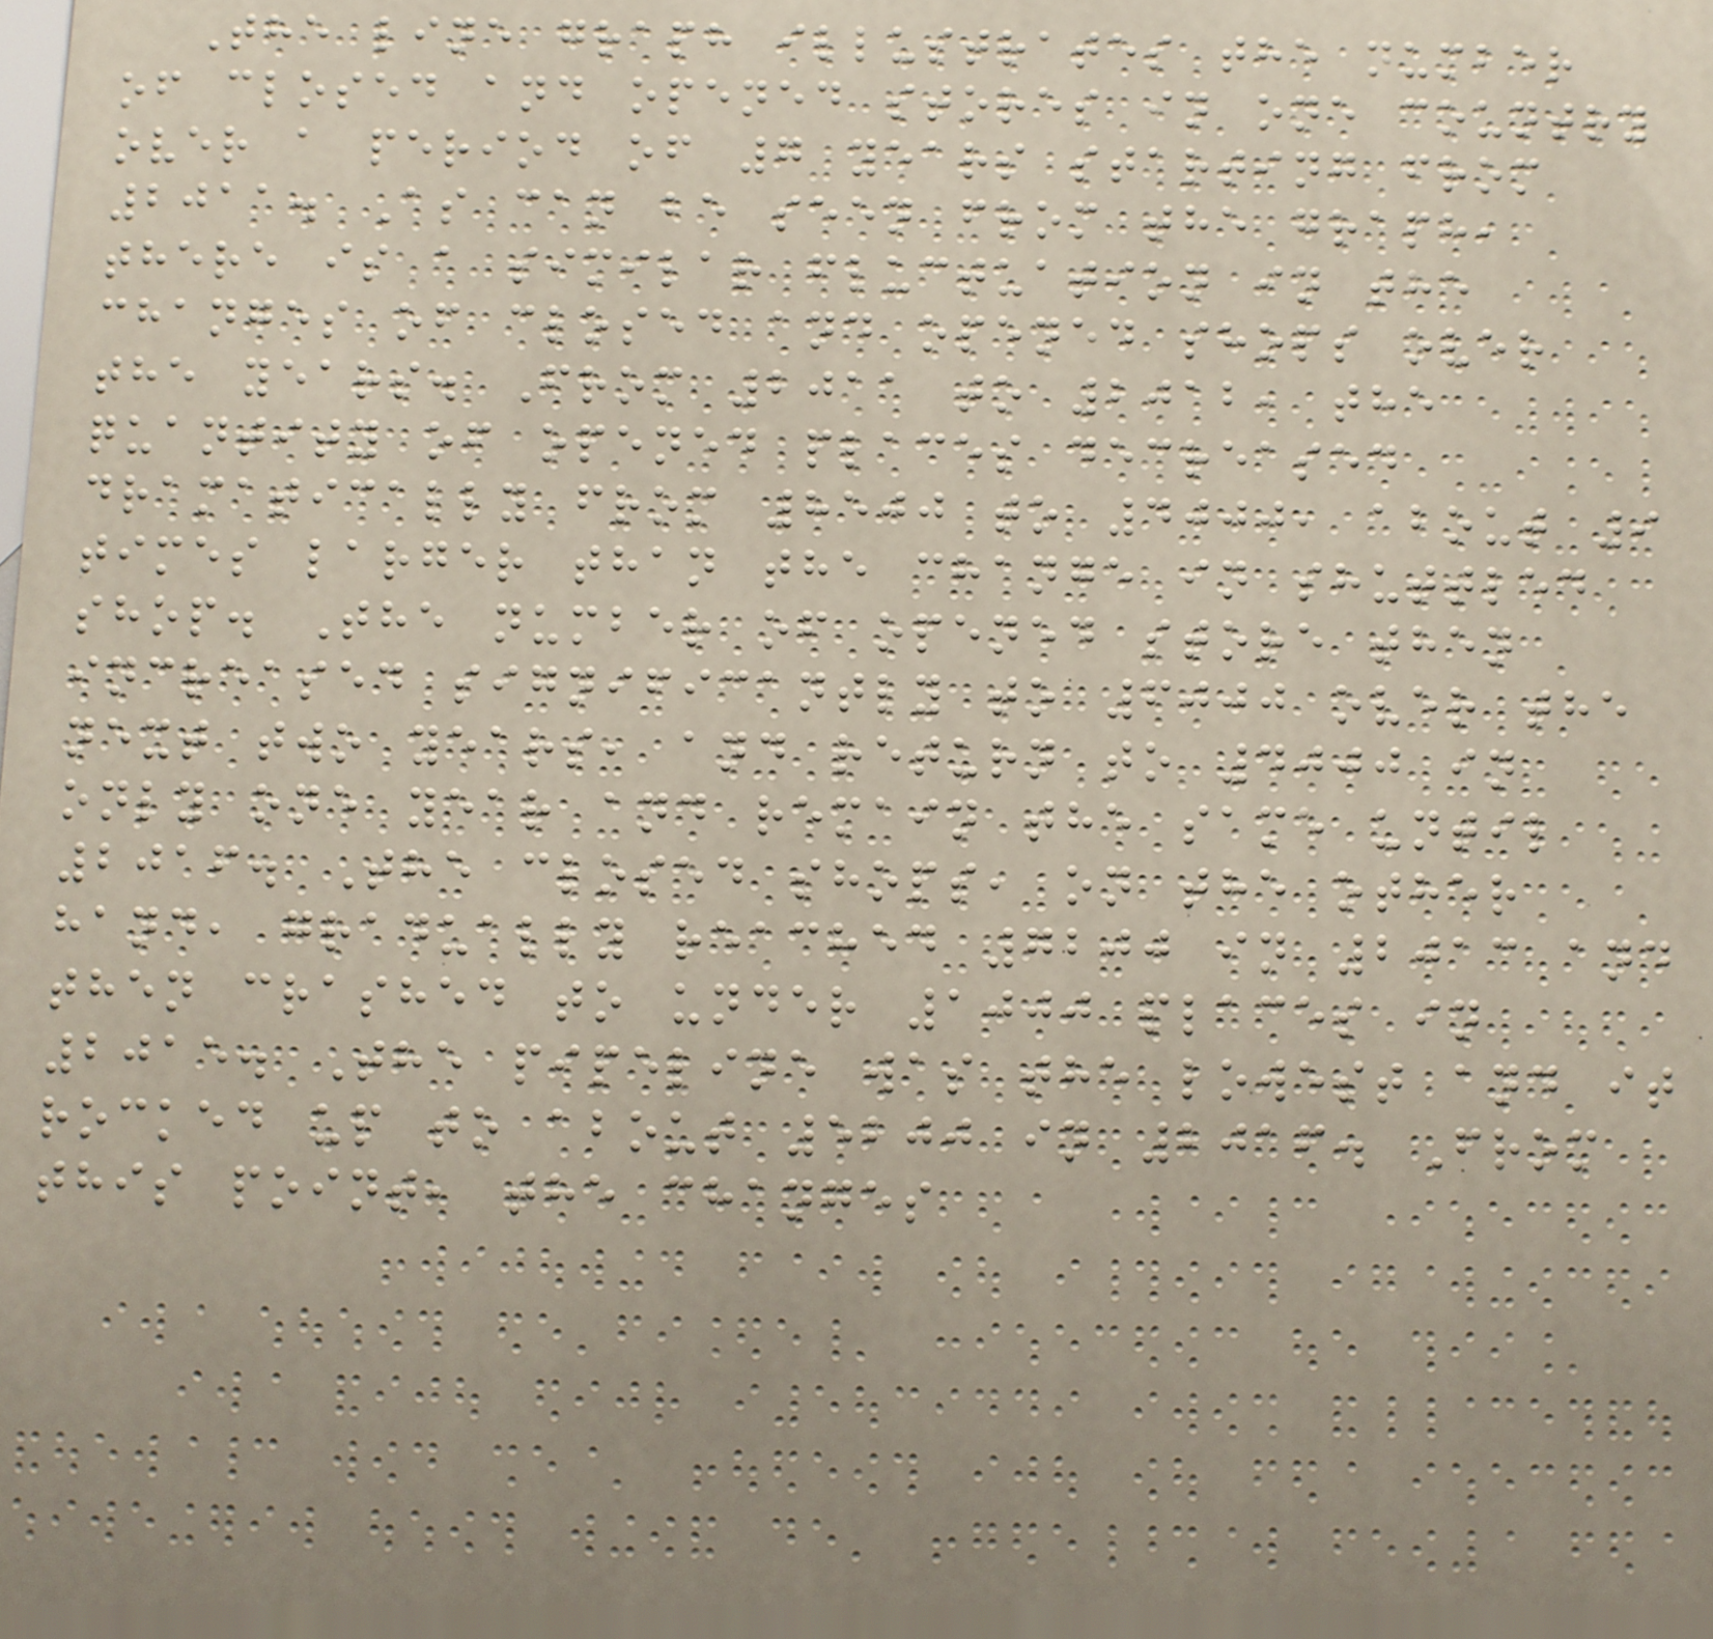The line graph illustrates the number
of closed and opened stores in one country
over a period of 7 years starting from
2011. As can be seen from the graph,
there is a similar fluctuation in the
changes of closed and opened shops over
the years. From 2011 to 2012, the
quantity of opened places decreased
dramatically from 8500 to 4000, about 9
times larger than the change in shuttled
shop. The number of opened store then
increased significantly to 6000 over the
next two years, and return to 4000 in
only one year and remain the same until
2016. The closed shops, on the other
hand, gradually reached 7200 in 2013 and
then crashed to under 1000 places in
2015. The pipeline was the lowest and it
rocked up to about 5200 in 2016. From
this point, the changes
